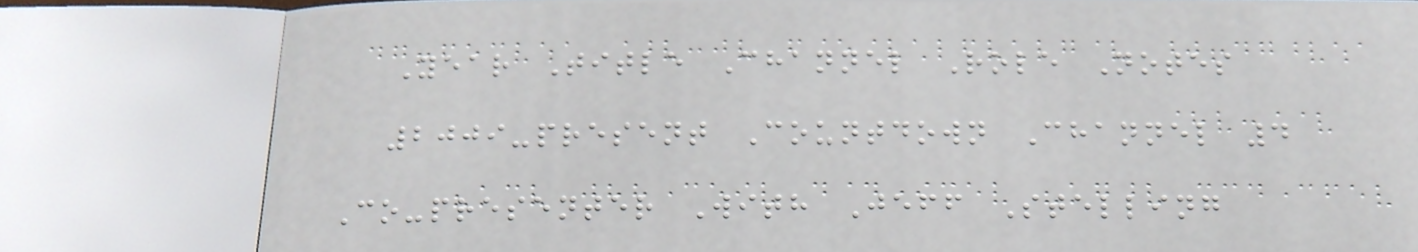Year Title Channel Role Notes
2009-present Countdown Channel 4
Co-presenter With Jeff Stelling
